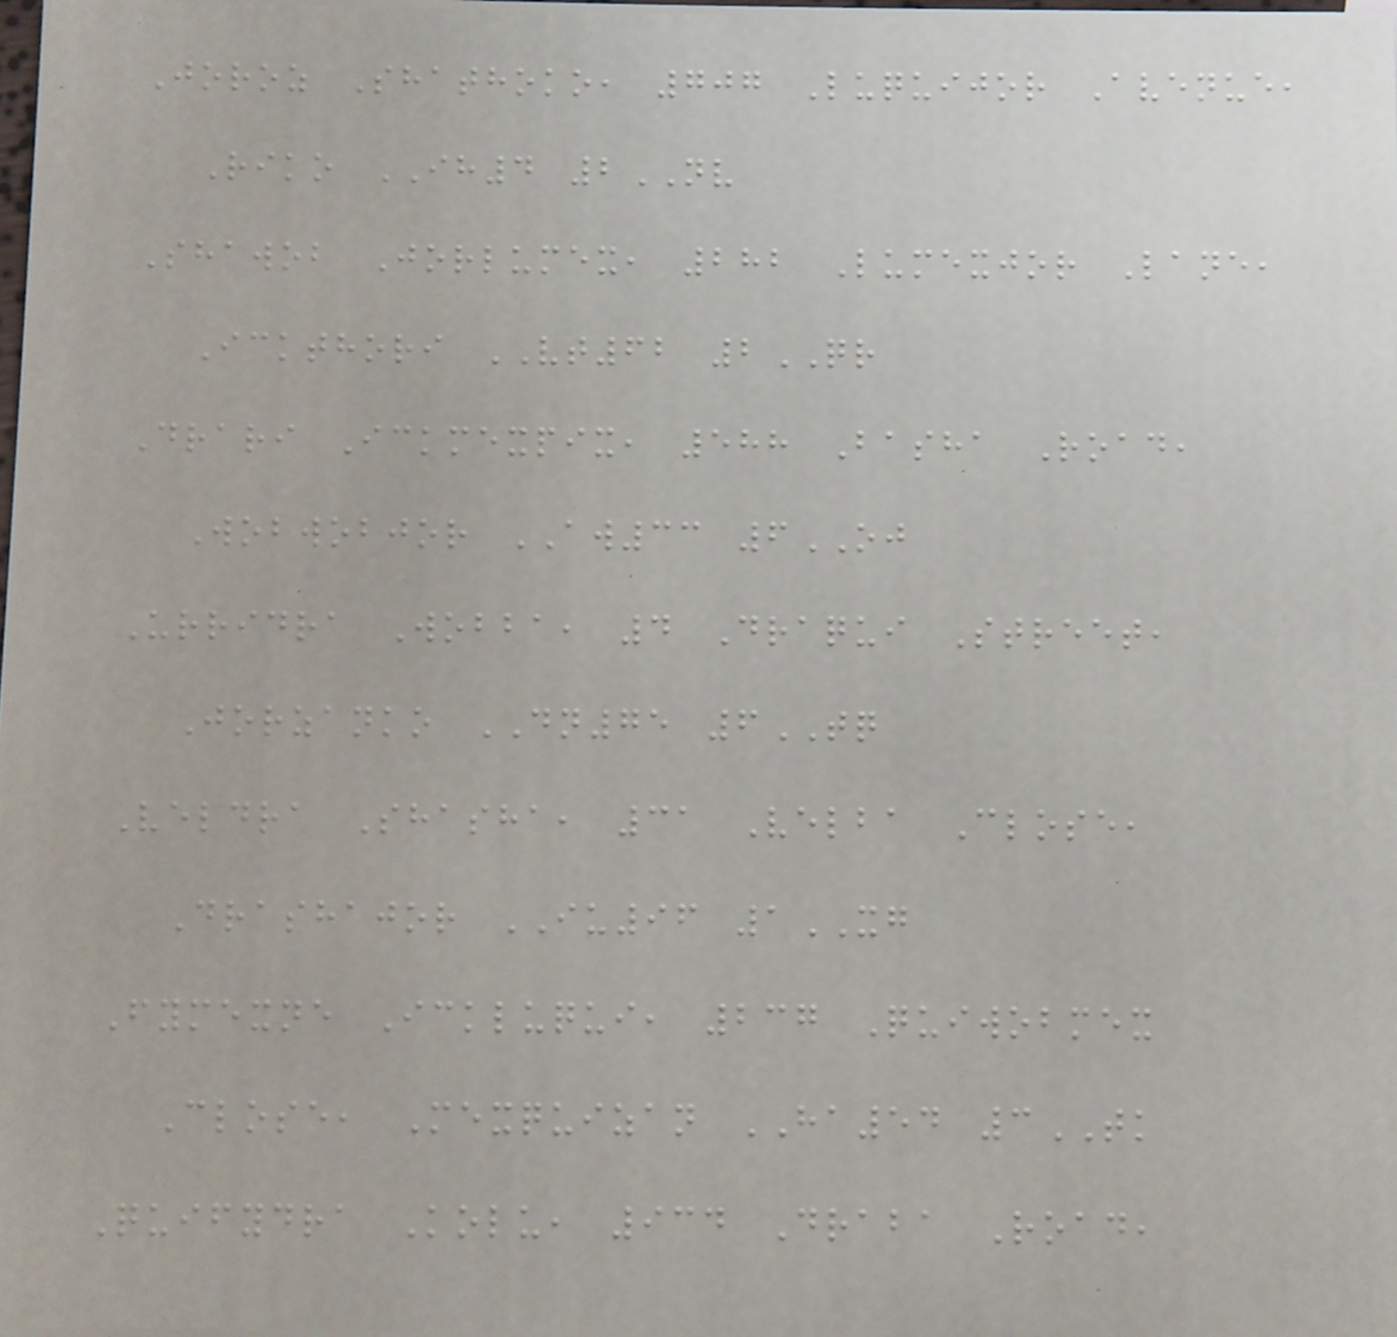Joroz Shathoko, 707 Luquijor Avenue,
Riko IH4 2NV
Shawob Jorlumex, 282 Lumexjor Lane,
Ickthori VT62 2QR
Drari Ickmexpix, 588 Basha Road,
Wobwobjor AW33 6OJ
Urridra Wobba, 4 Draqui Street,
Jorzanko DN75 6TQ
Veldra Shasha, 31 Velba Close,
Drashajor IU96 1XG
Fymexne Ickluqui, 237 Quiwobmex
Close, Mexquizan HA54 3TK
Quifydra Kolu, 934 Draba Road,
